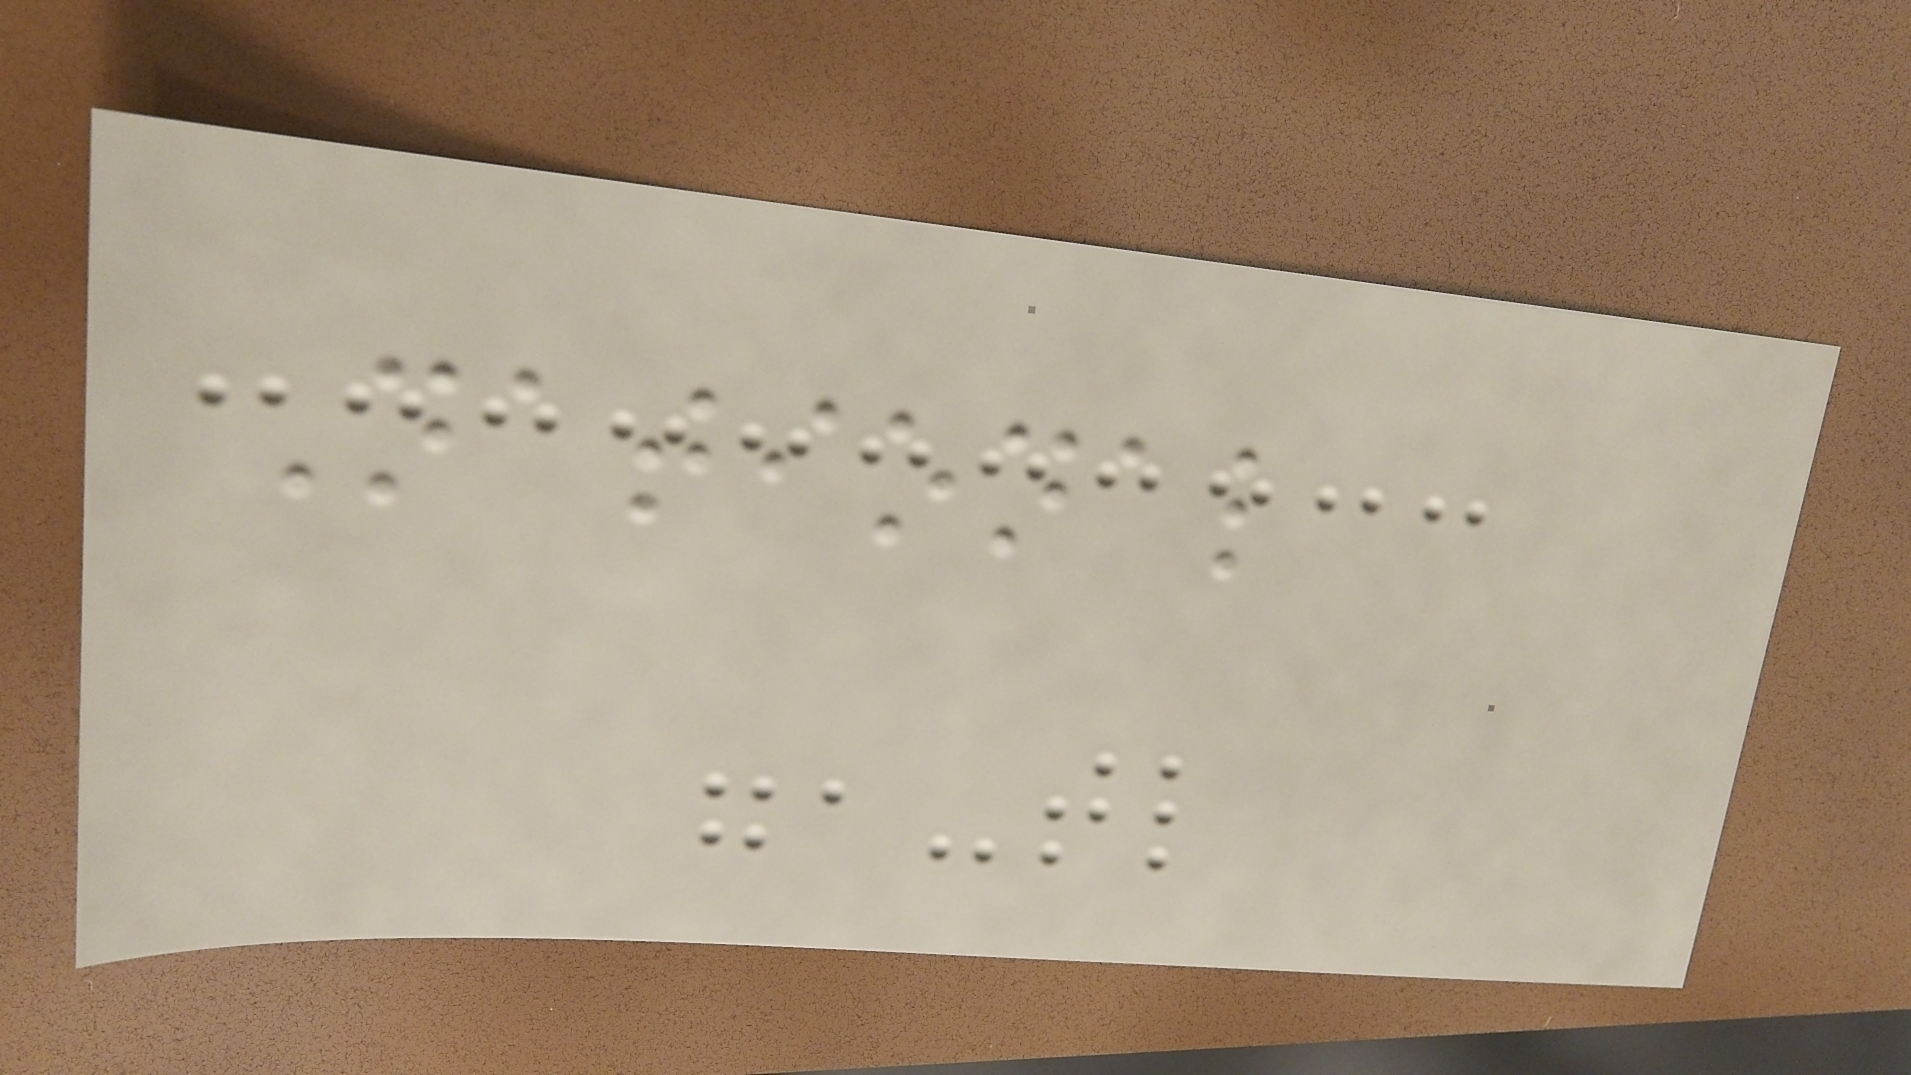National
